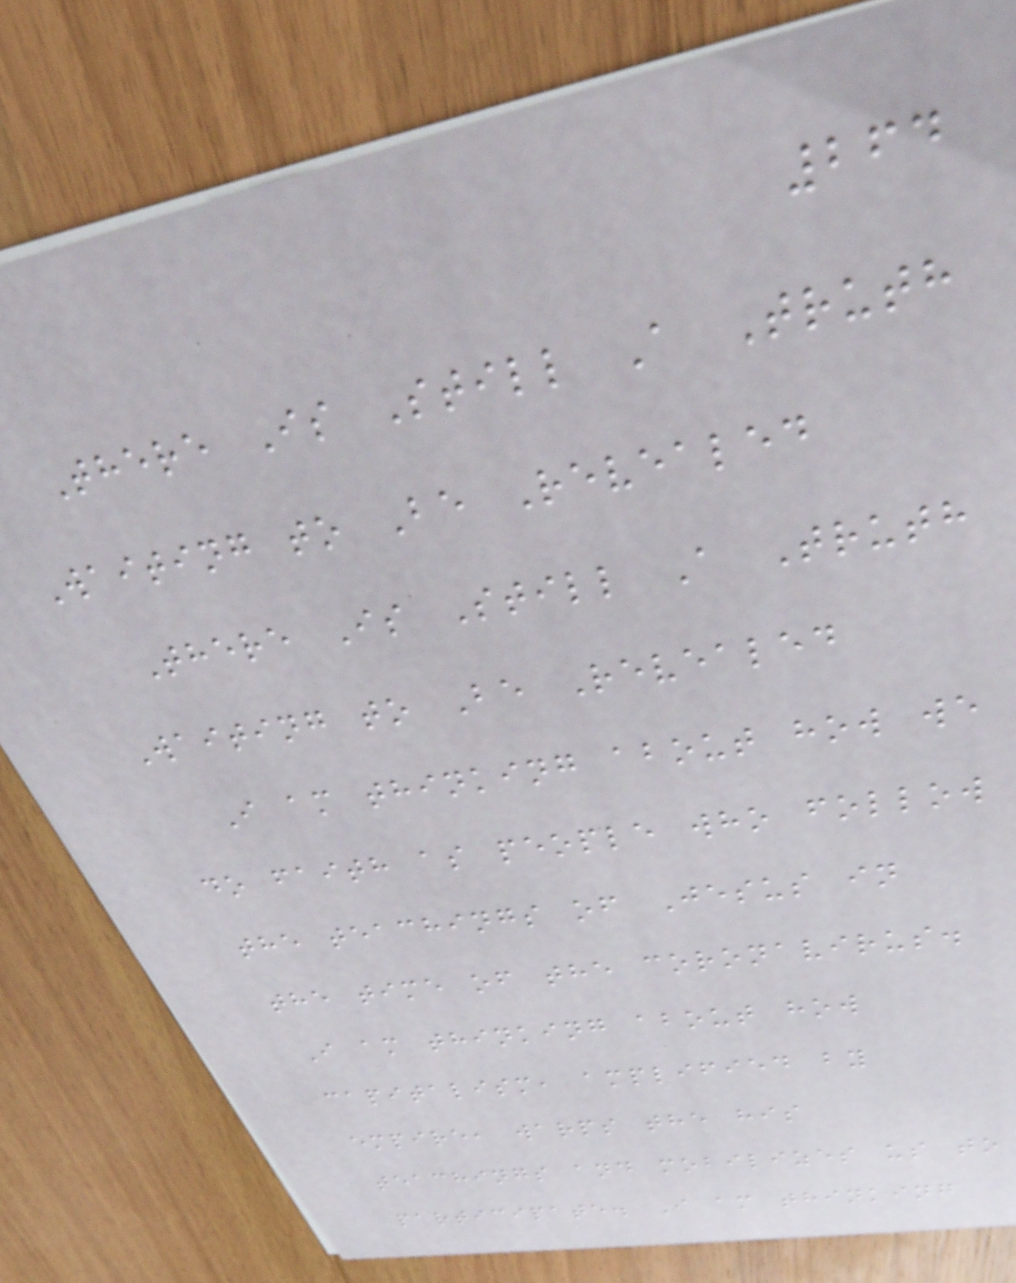264
There Is Still A Truth
Waiting to Be Revealed
There Is Still A Truth
Waiting to Be Revealed
I am thinking about how we
do faith as people who follow
the teachings of Jesus in
the time of the coronavirus.
I am thinking about how
capitalism, amplified by
empire, warps the his
teachings and mobilizes us to
participate. I am thinking
